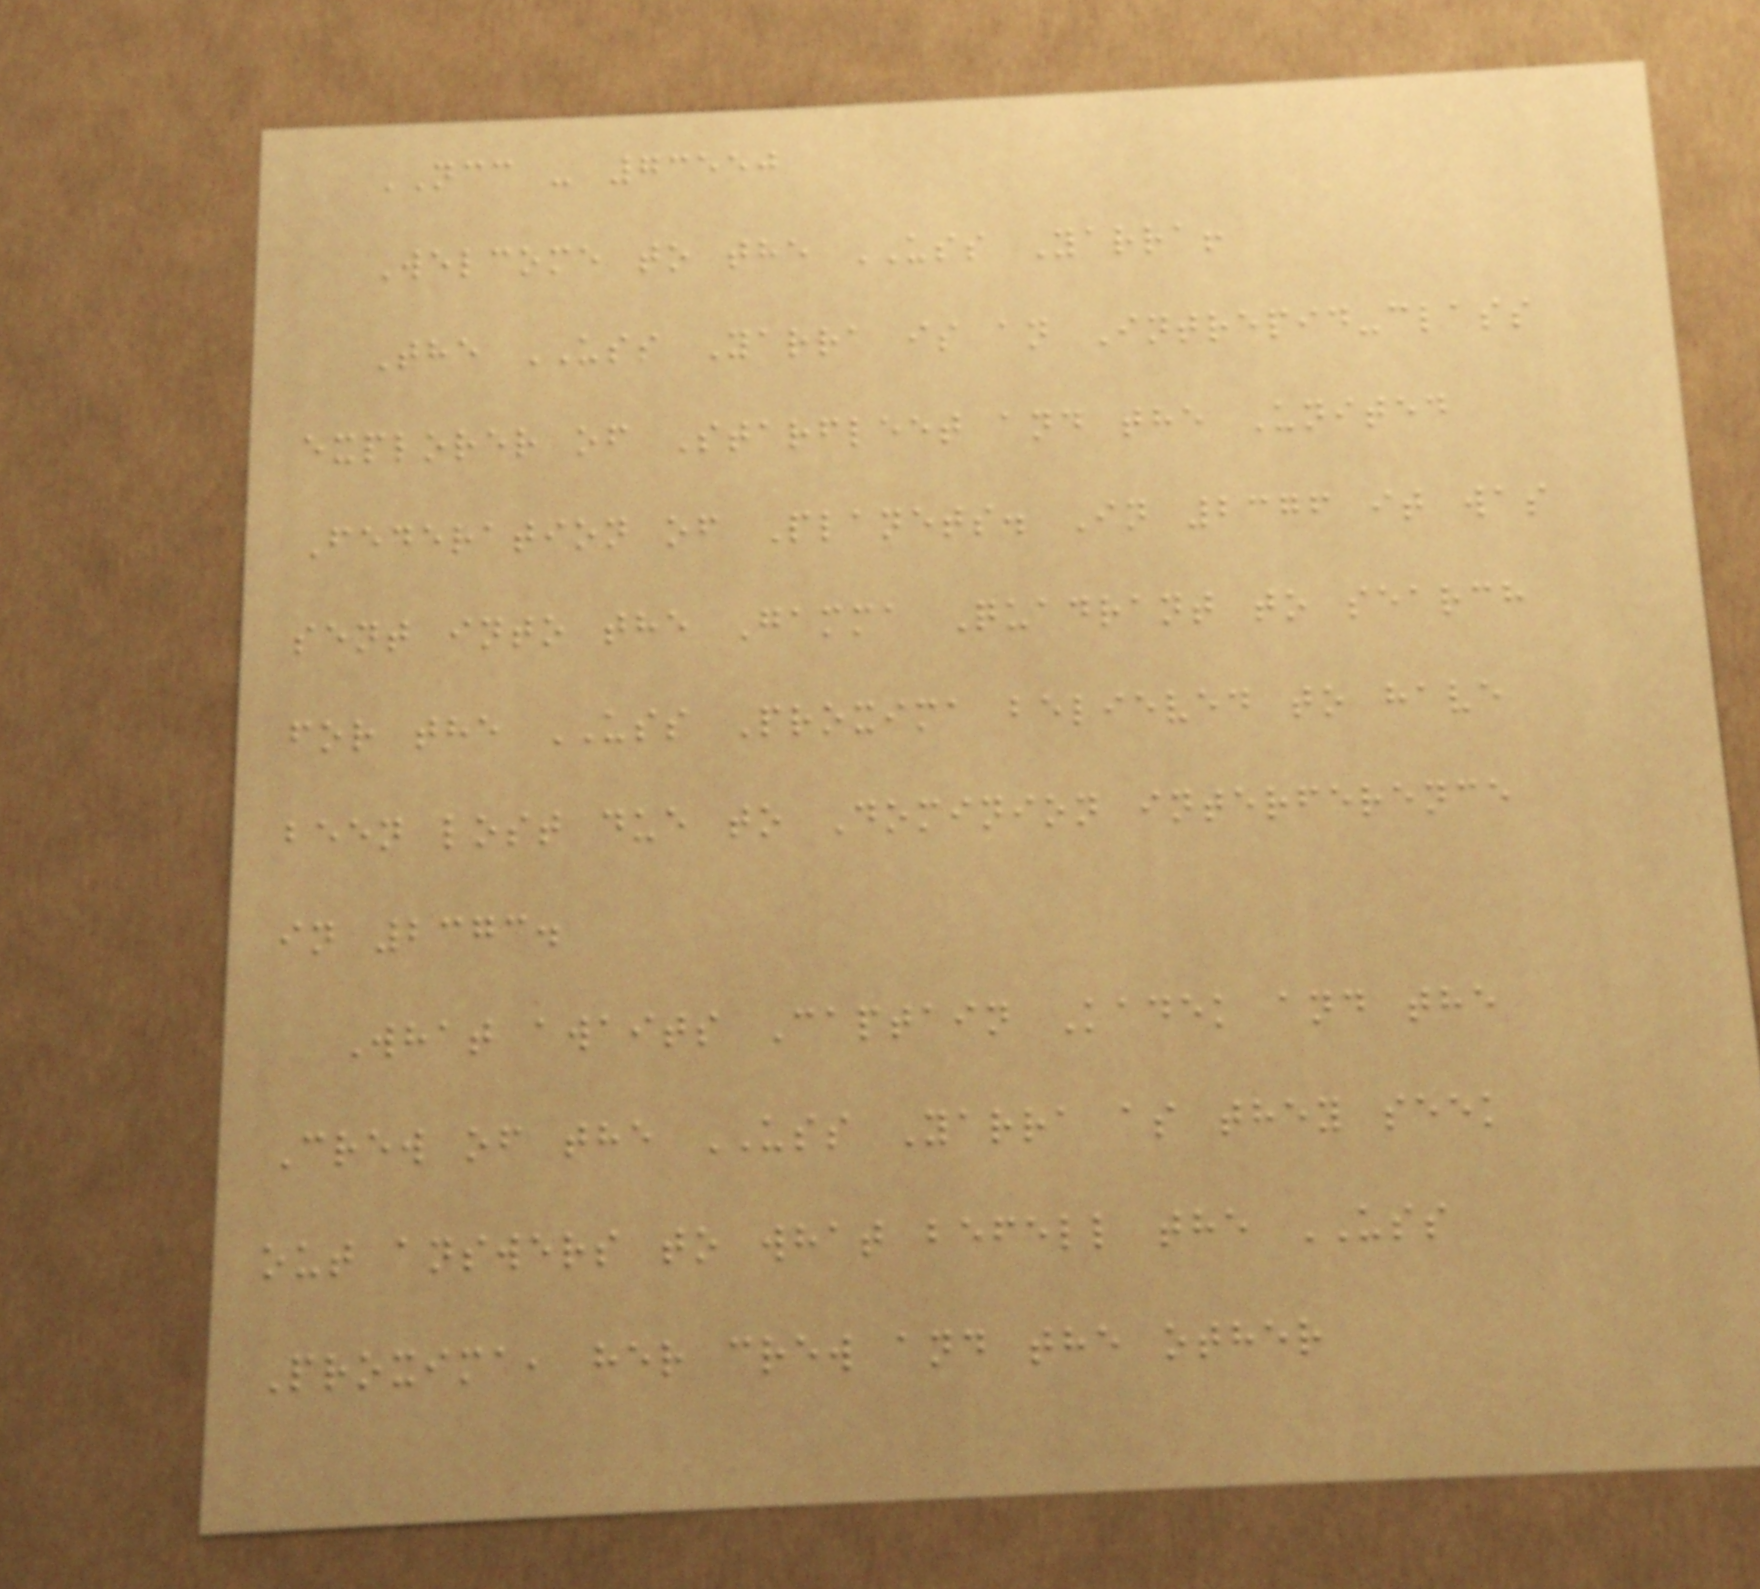NCC - 73550
Welcome to the USS Yarra!
The USS Yarra is an Intrepid-class
explorer of Starfleet and the United
Federation of Planets. In 2376 it was
sent into the Gamma Quadrant to search
for the USS Proxima believed to have
been lost due to Dominion interference
in 2373.
What awaits Captain Kadek and the
Crew of the USS Yarra as they seek
out answers to what befell the USS
Proxima, her crew and the other
